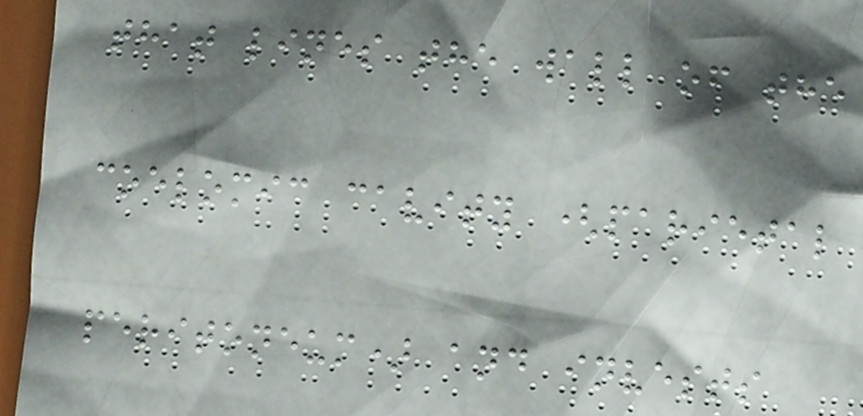that lines the wall of the
coelomic cavity (parietal
peritoneum) and invests
